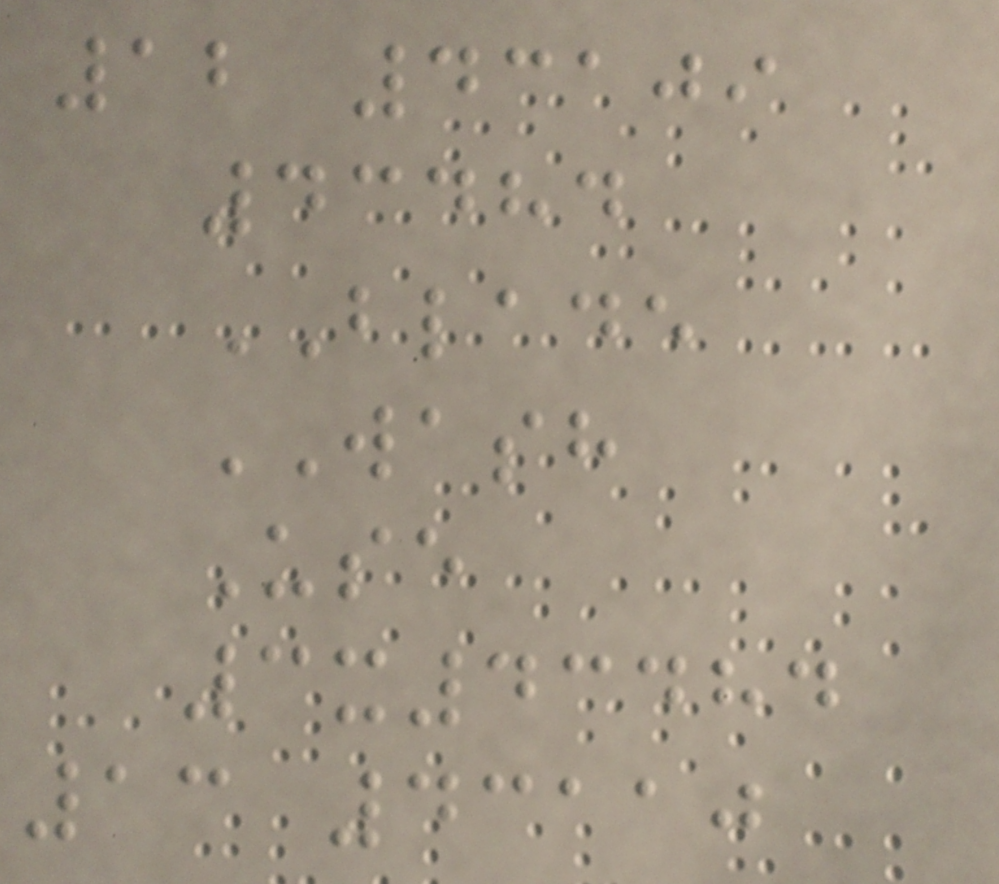12 43109
43484
BLADE
WASH
Use
3x43484
13 43110
